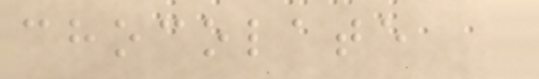chocolate
